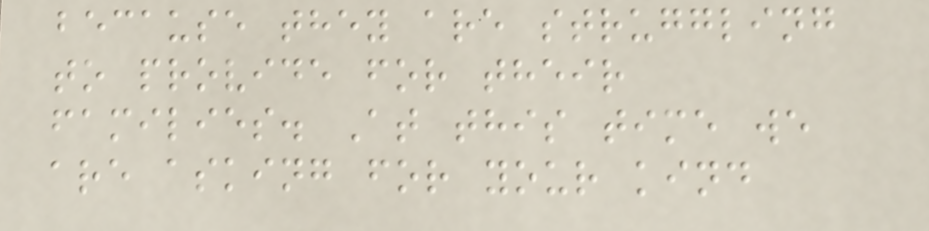because they are struggling
to provide for their
families. At this time we
are asking for your kind
